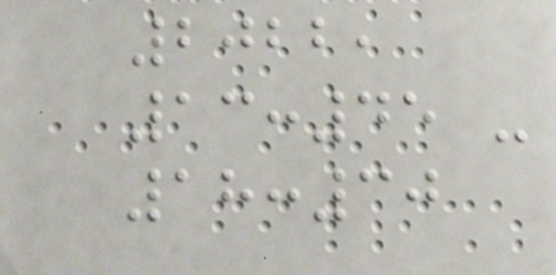2022,
13:45 -
18:30
